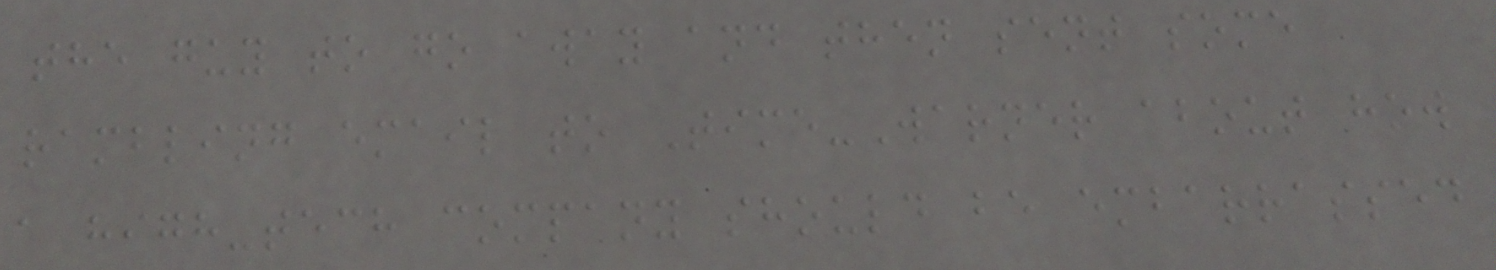the guy to go away and then sent some
rambling email to Time-Warner about how
a high-tech company should be embarrassed
